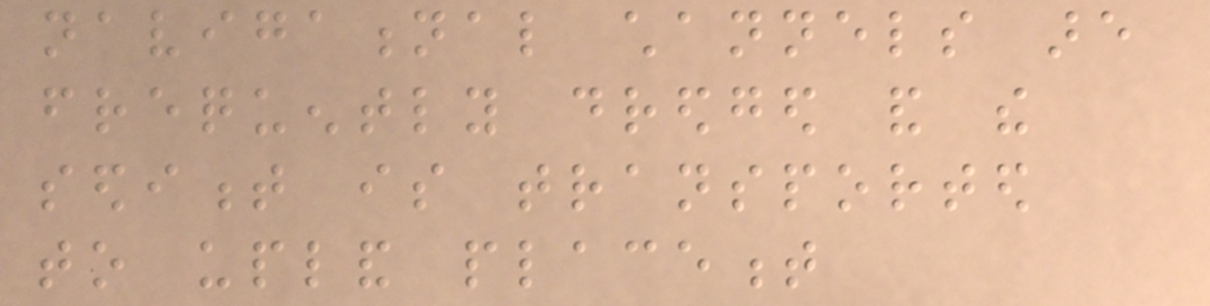navigational channels are
frequently dredged and the
sediment is transported
to upland placement
